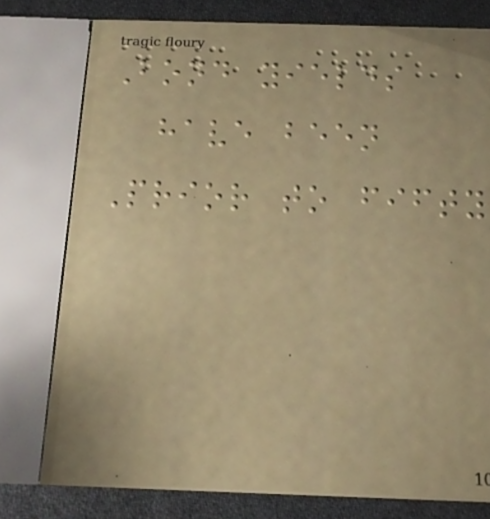Bond yields
have been
Prior to fifty
